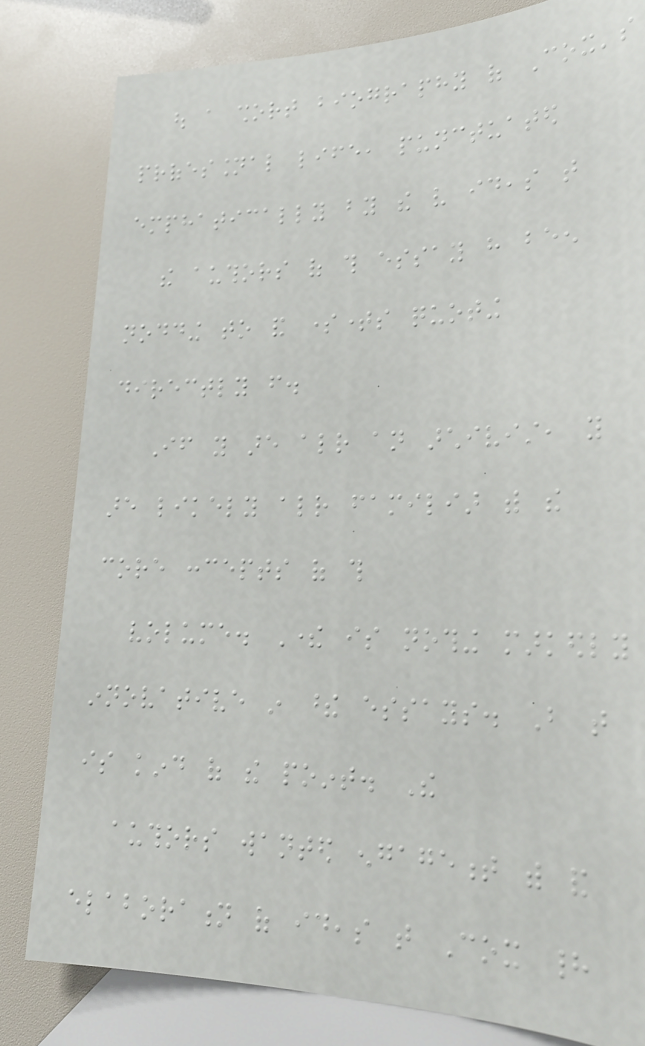out a short biography of Cox's
professional life, punctuated
emphatically by the very ideas that
the authors of this essay have been
nodding to and sometimes quoting
directly from.
If you are already an archivist, you
are likely already familiar with the
core concepts of this
volume. There is nothing markedly
innovative in these essays. But that
is kind of the point. The
authors wanted engagement with and
elaboration of ideas that Cox had
